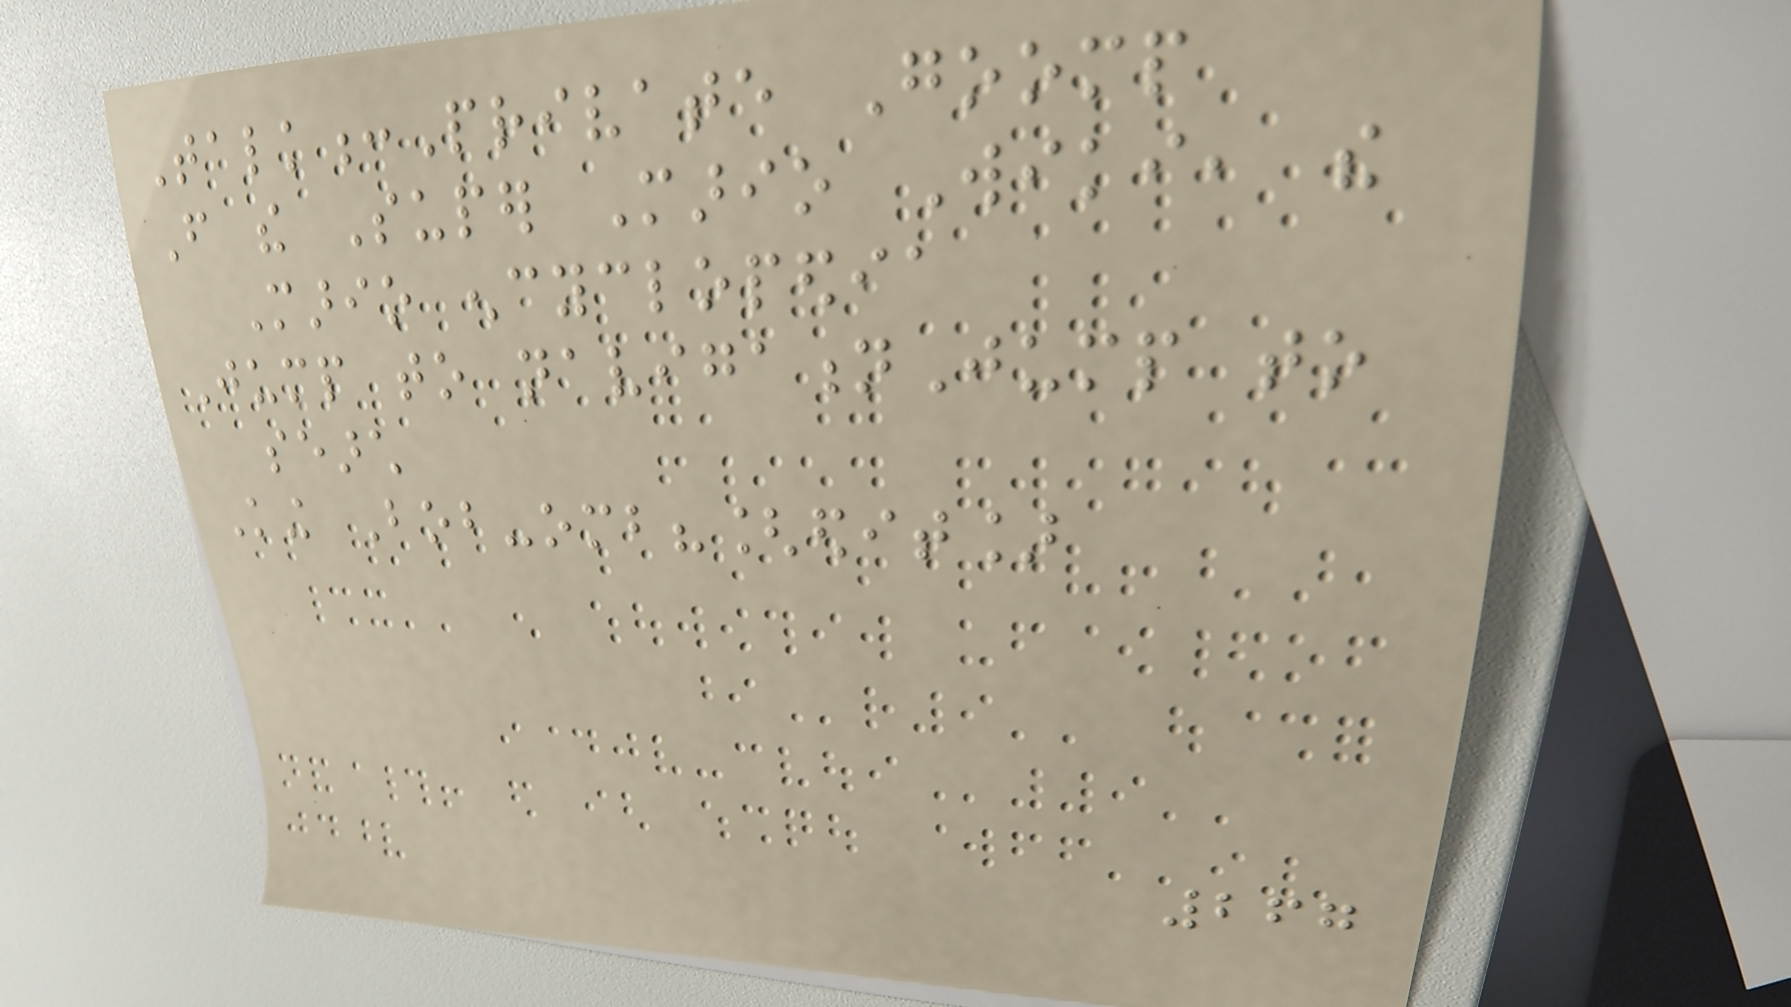Talk:Private Goomp
From the Super Mario Wiki, the
Mario encyclopedia
Jump to navigationJump to
search
King Bob-omb?[edit]
267
